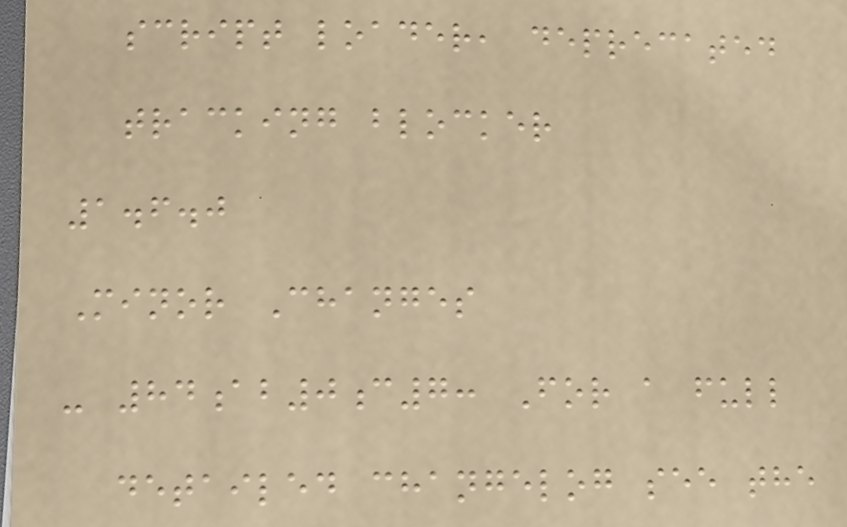script loader, deprecated
tracking blocker
1.6.0
Minor Changes
- 84ab0c7: For a full
detailed changelog see the
